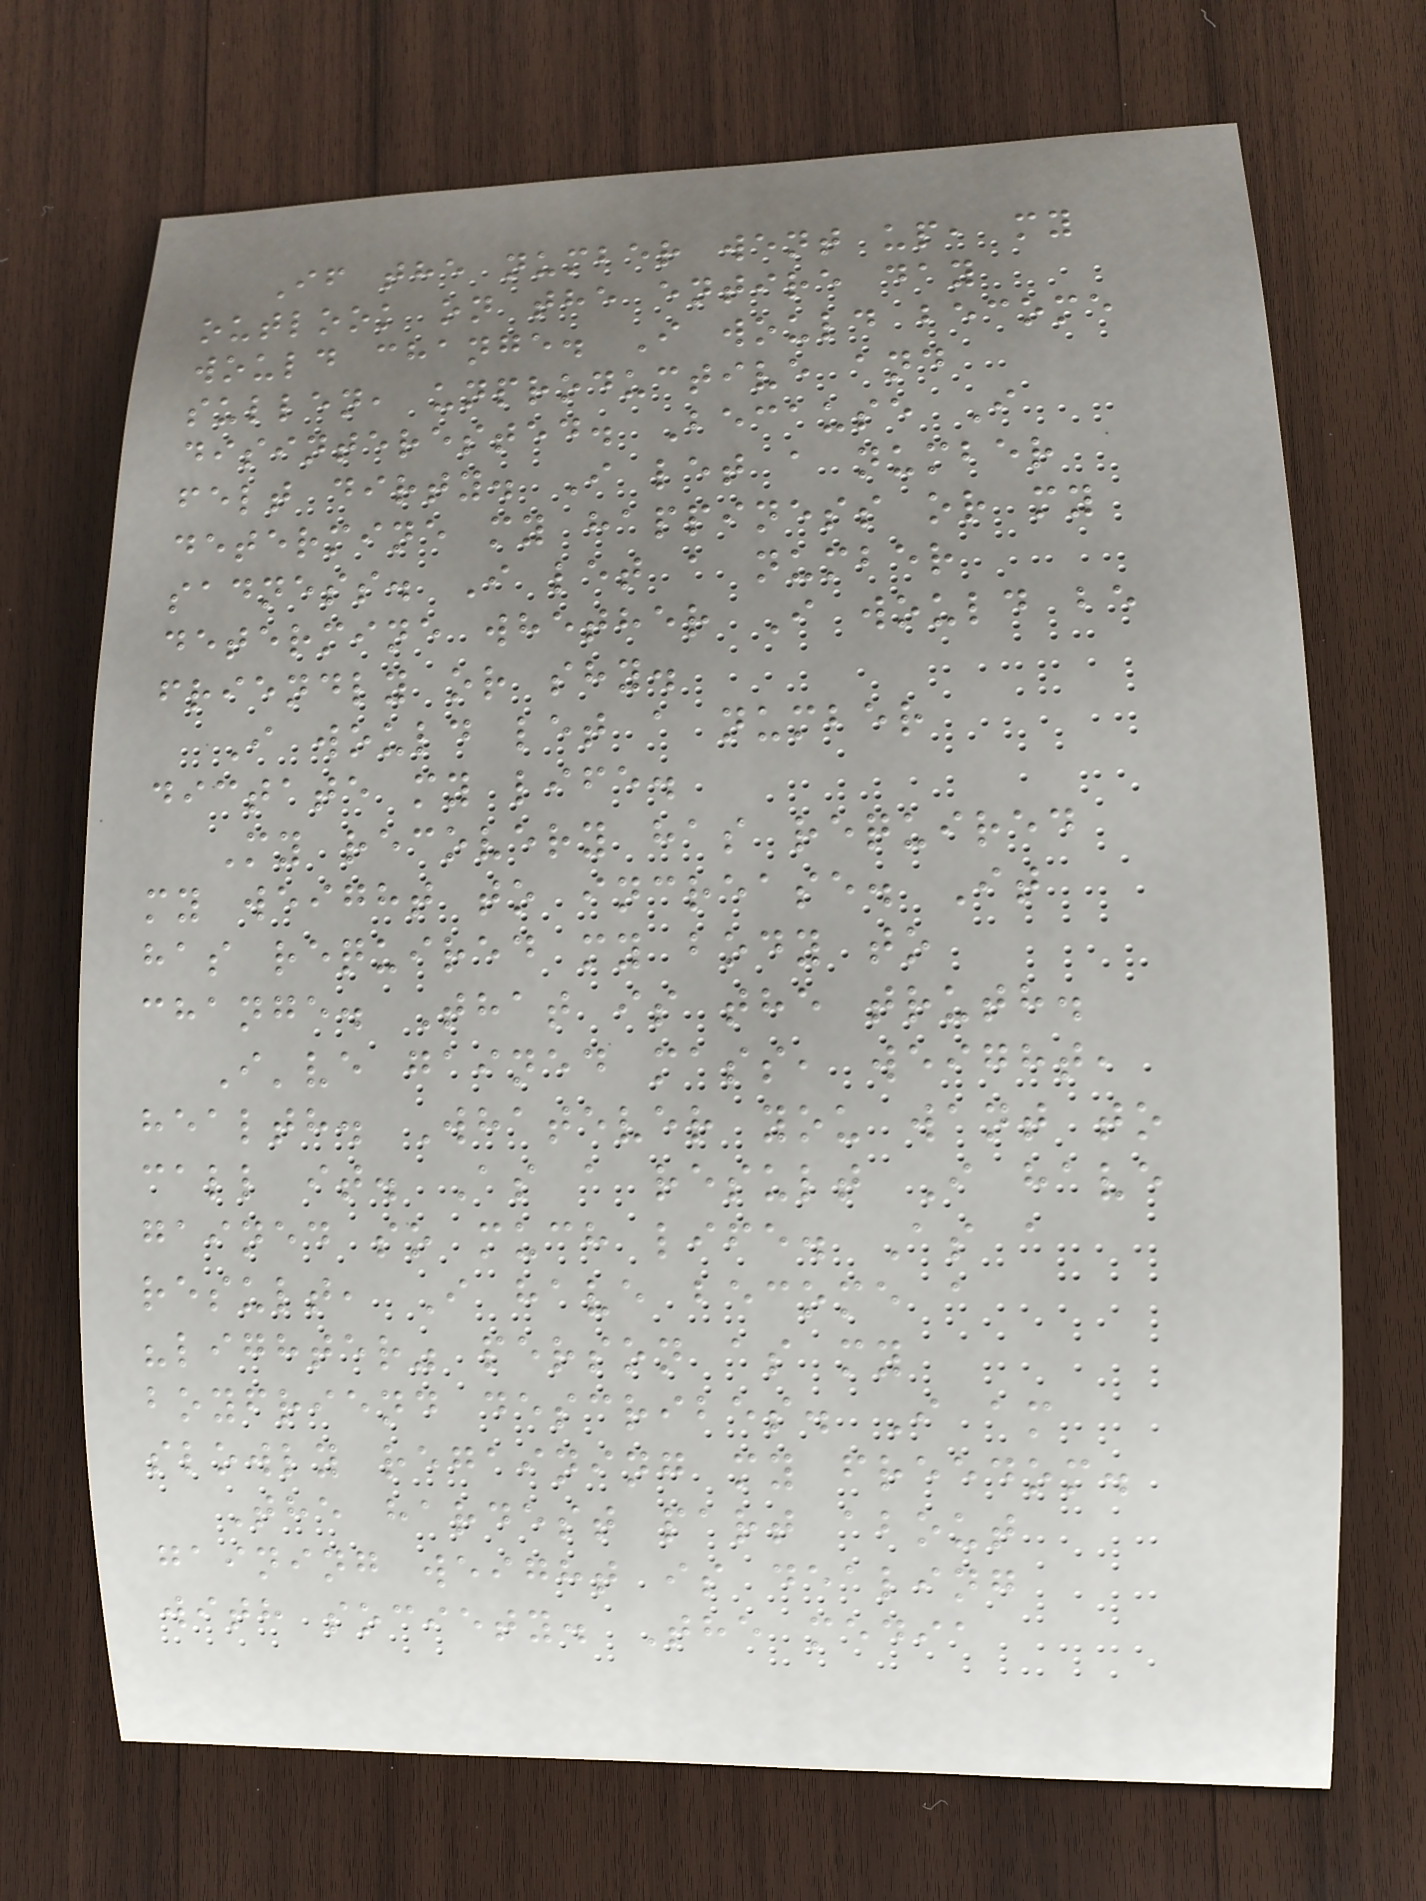If the number went up, my
outlook on the entire day
would change. I would become
sullen, unproductive and
disinterested. Because I
felt dirty. I let a number
determine my happiness or my
sadness. I let a number
determine whether I would be
friendly or shy.
I would let a number
dictate my life.
My recovery has required
my weight to increase. It
has required my body to
change. That is the truth.
I've gained mass, weight,
health. Whatever you want to
call it. As a result I have
gained so much life. As a
result, I have become a
"lighter" person as my
boyfriend describes. I am
slowly regaining my freedom.
The hardest part about
gaining weight is dealing
with society. The media
